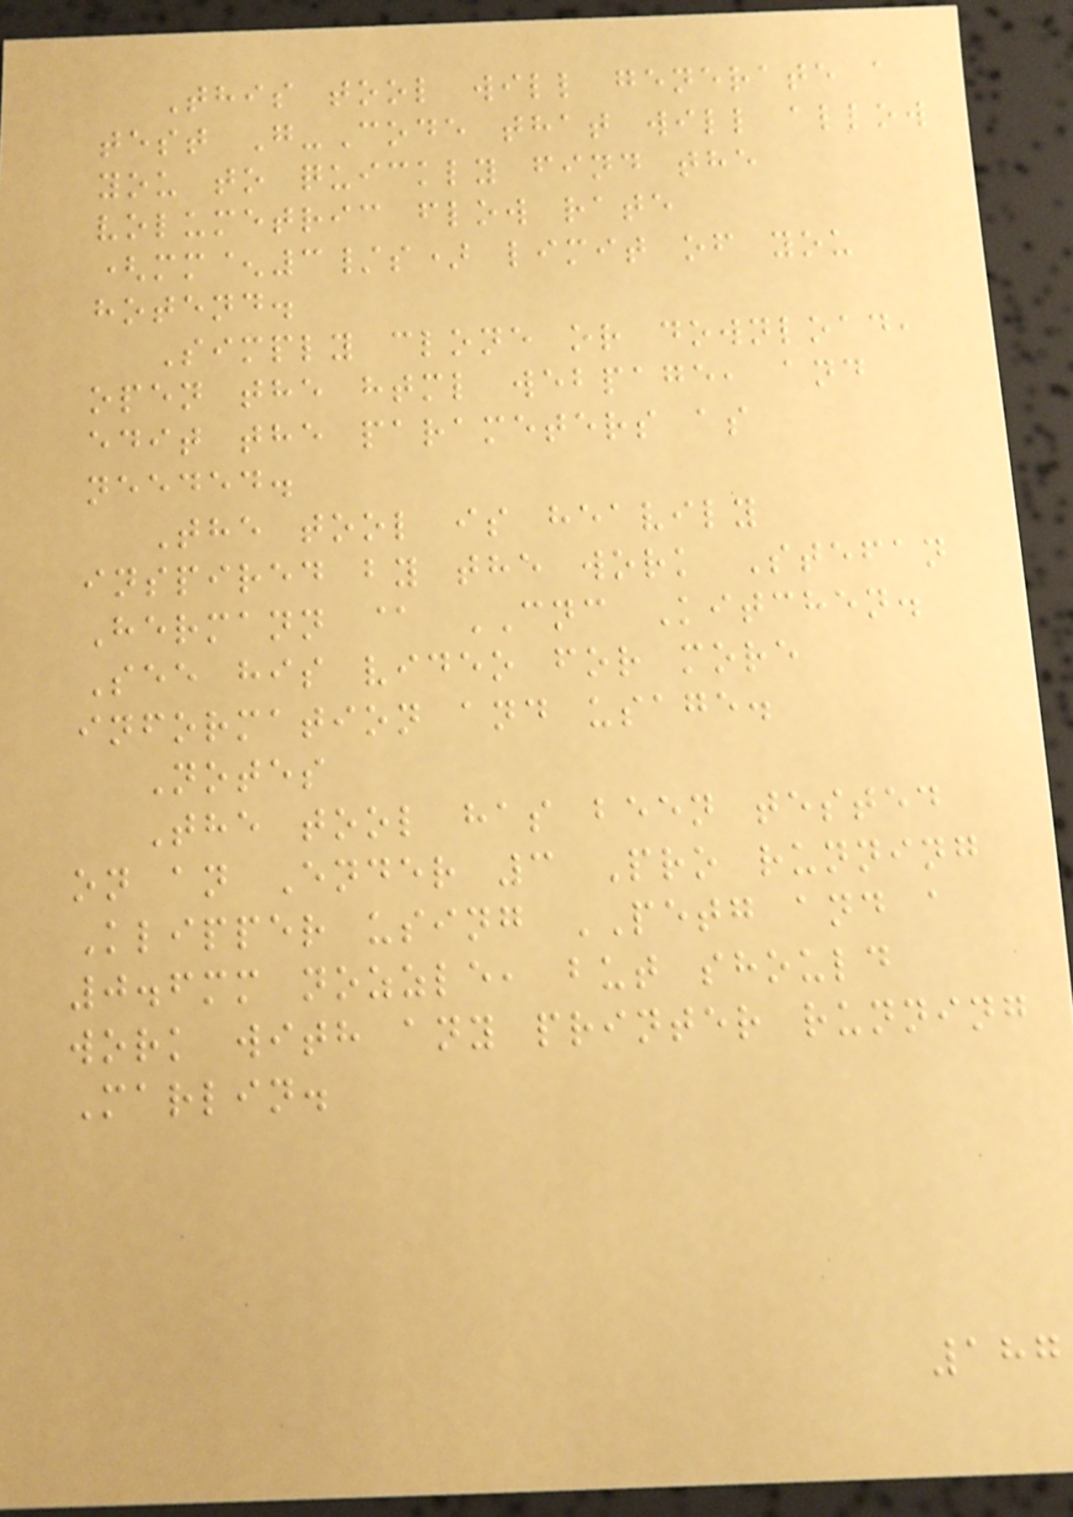This tool will generate a
test G-Code that will allow
you to quickly find the
volumetric flow rate
(mm^3/s) limit of you
hotend.
Simply clone or download,
open the html webpage, and
edit the parameters as
needed.
The tool is heavily
inspired by the work Stefan
Hermann @ CNC Kitchen.
See his video for more
information and usage.
Notes
The tool has been tested
on an Ender 3 Pro running
Klipper using PETG and a
0.6mm nozzle, but should
work with any printer running
Marlin.
187
